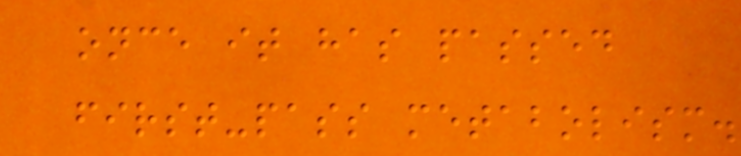once it has passed
first-pass metabolism.
